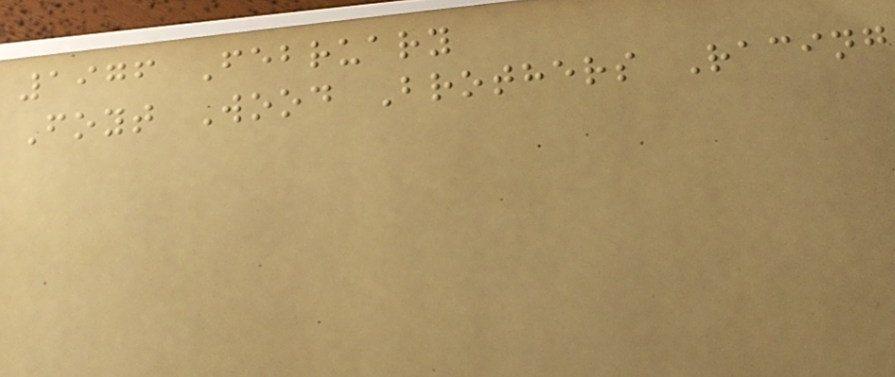1976 February
Foyt Wood Brothers Racing
